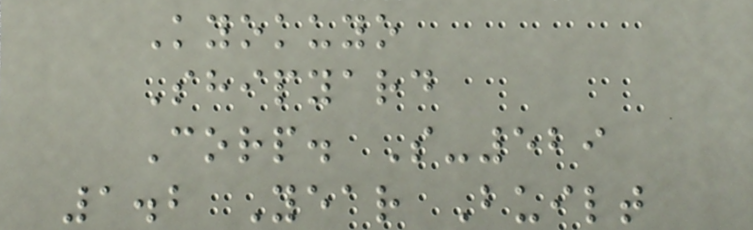Kyokuyo
Shipyard
Corp. S-529
1.2 Year Built
